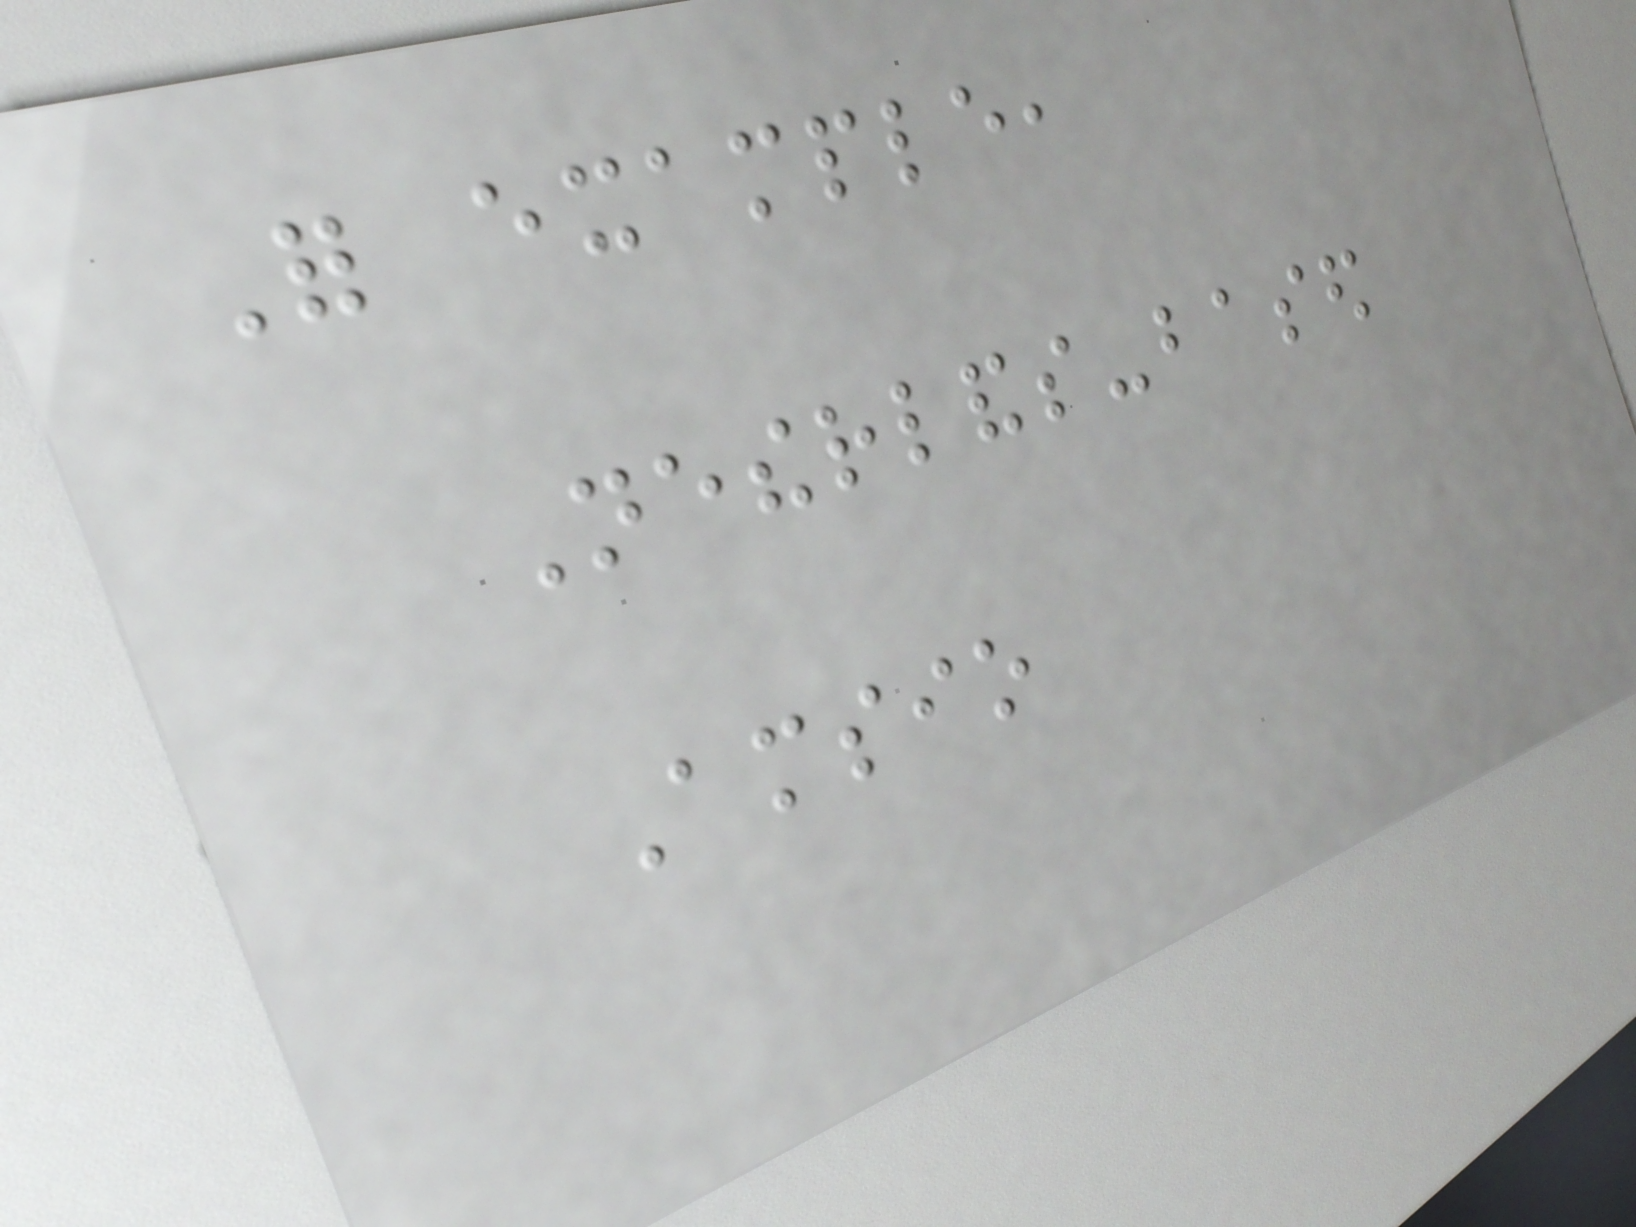For example,
Netherlands-based
Amsio
